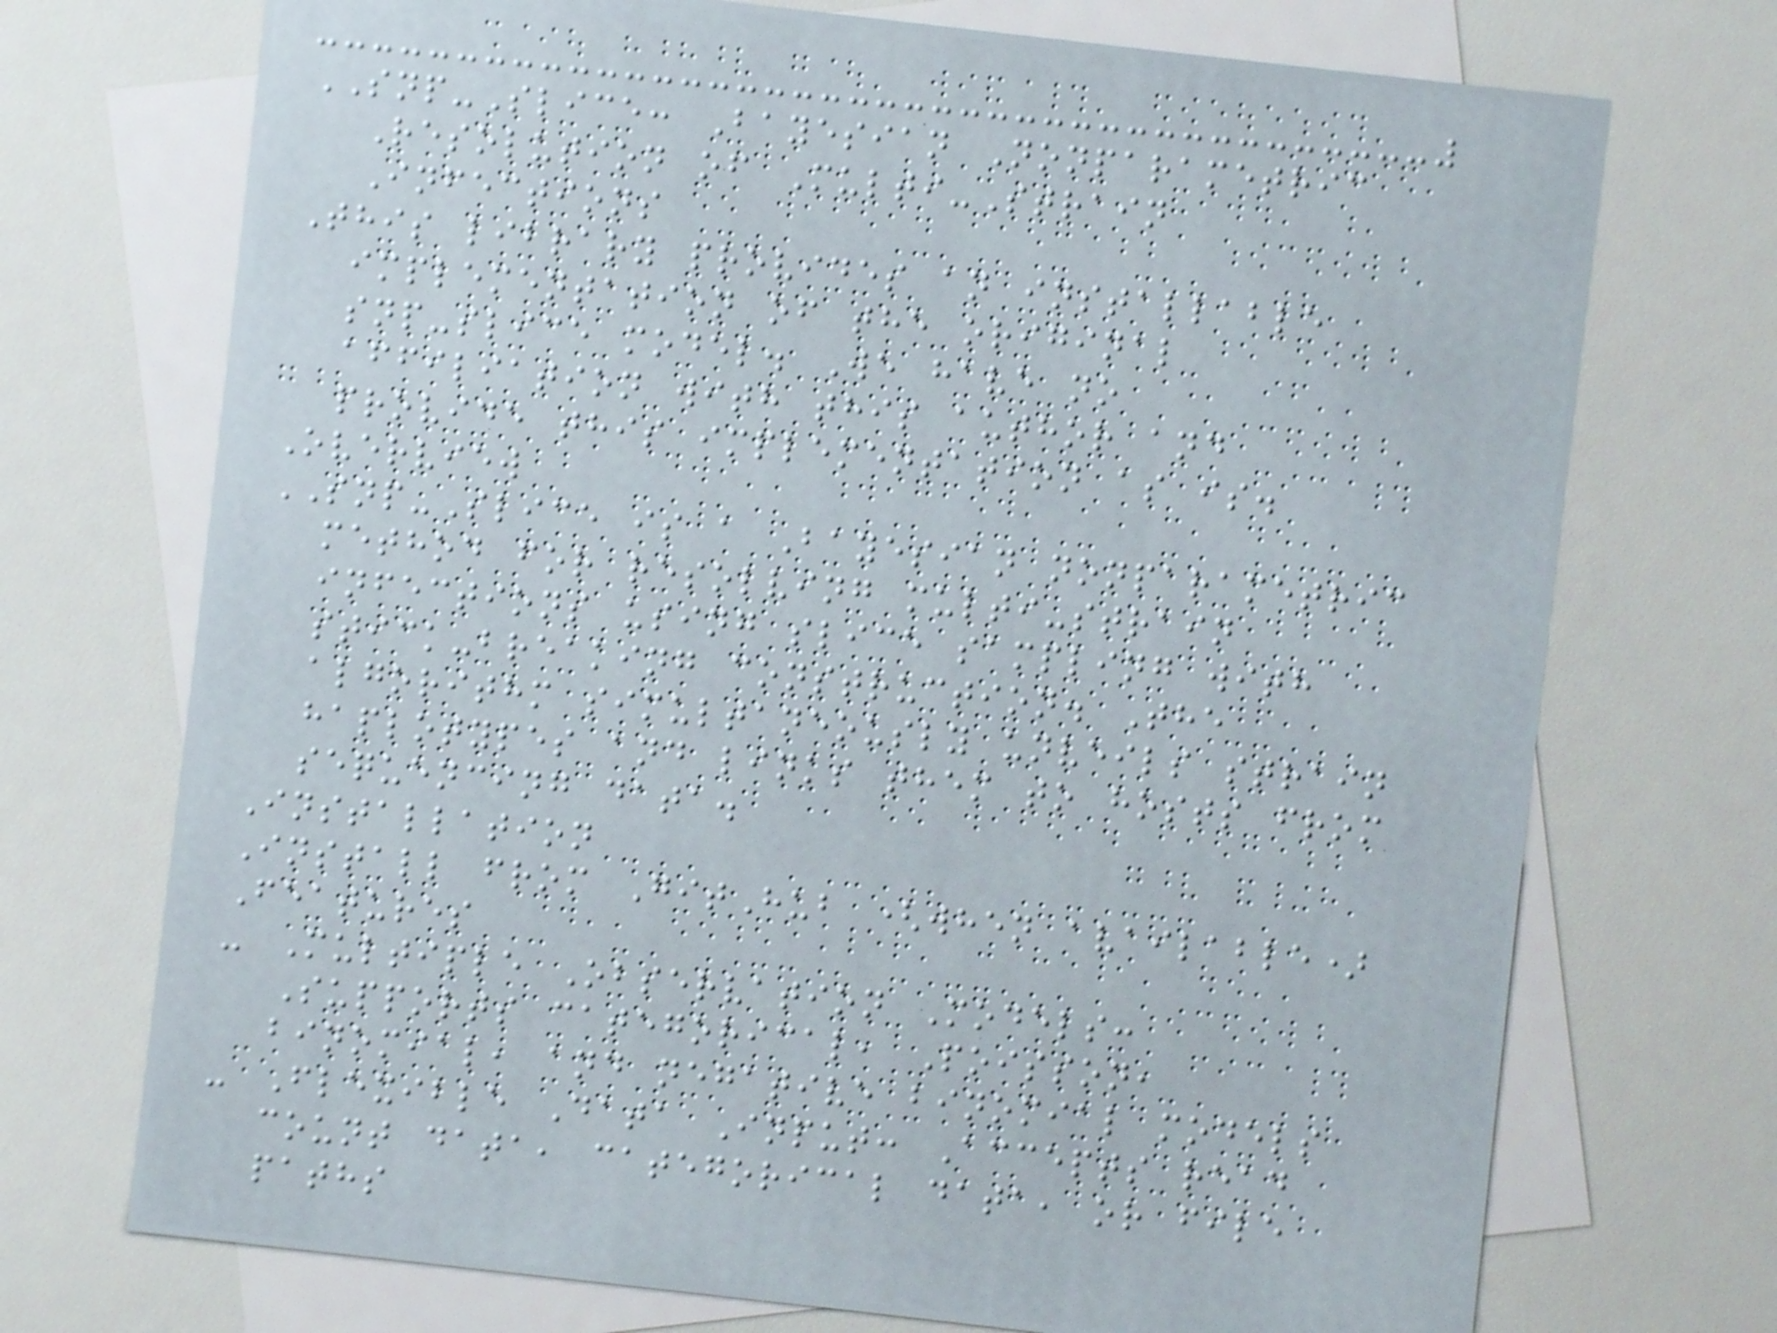SNP-Slice: Bayesian Nonparametric
Resolution of Multi-Strain
Infections
This library provides an installable
implementation of the original
snp-slice model. We have no
affiliation with this author and
provide this implementation as is.
Overview
SNP-Slice is a Bayesian nonparametric
method for resolving multi-strain
infections using slice sampling with
stick-breaking construction. The
algorithm simultaneously unveils strain
haplotypes and links them to hosts from
sequencing data.
Installation
Install from GitHub (when available)
Features
- Multiple Observation Models:
Supports categorical, Poisson,
binomial, and negative binomial models
- Flexible Data Input: Accepts read
count data, categorical data, or file
paths
